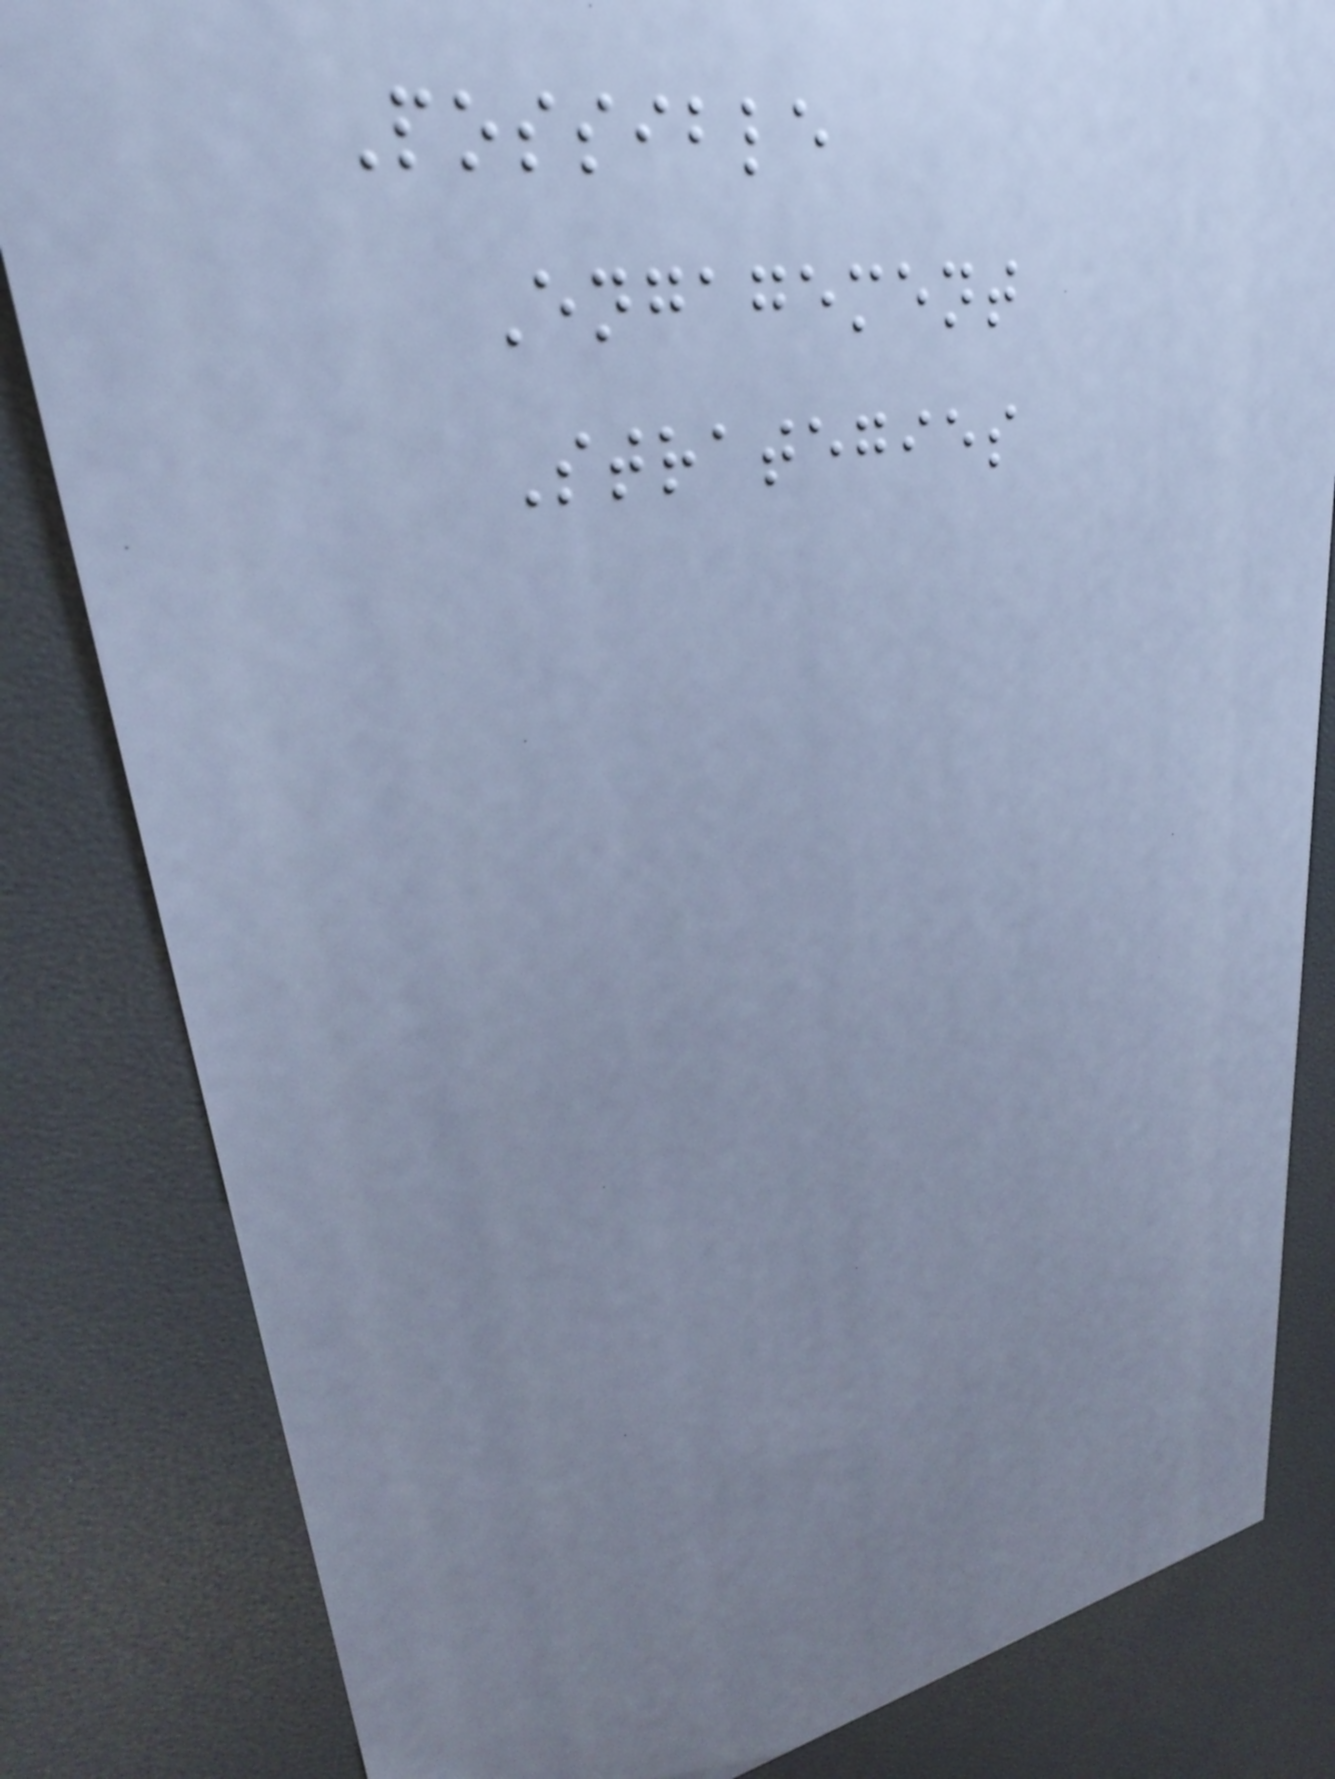Possible
Engagement
Strategies
